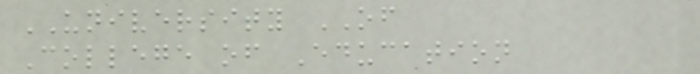UNIVERSITY OF
College of Education
